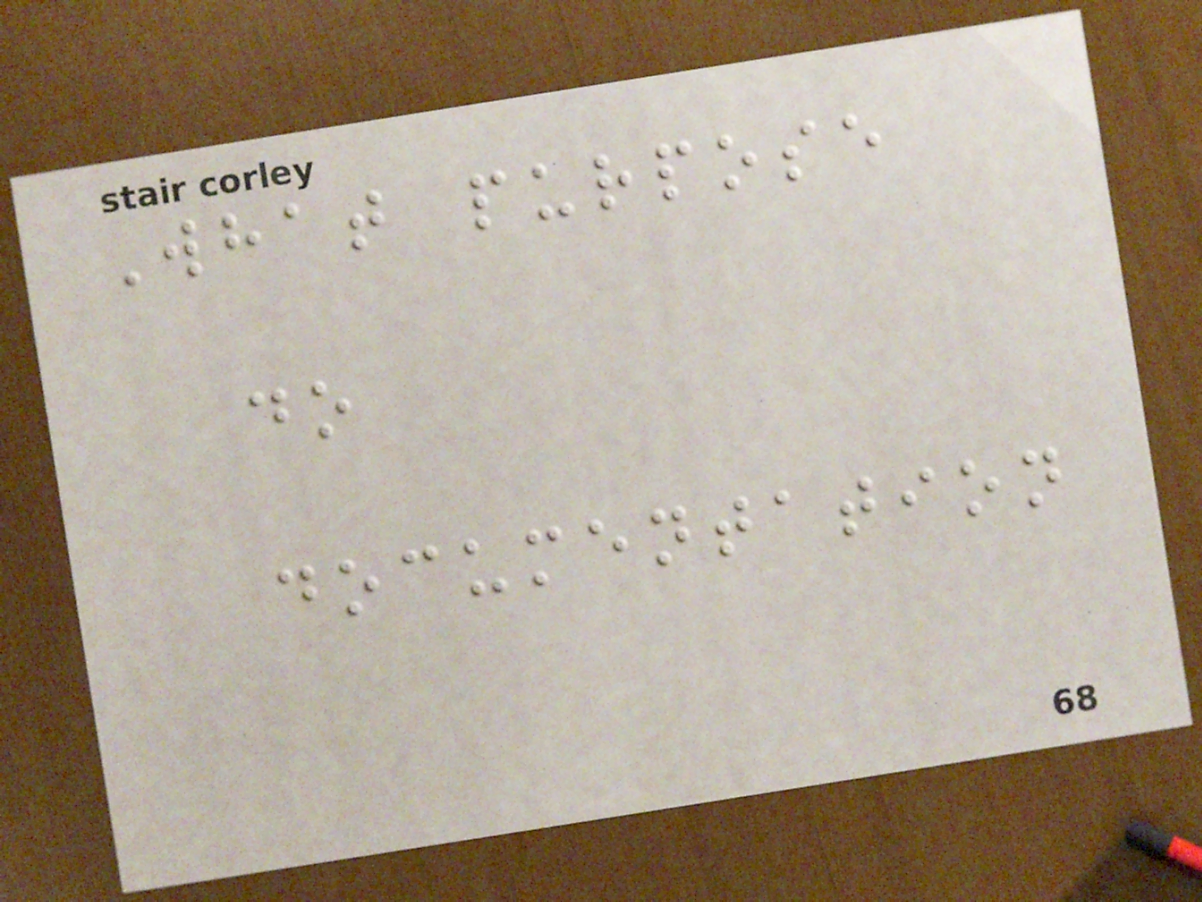What purpose
do
documentation
